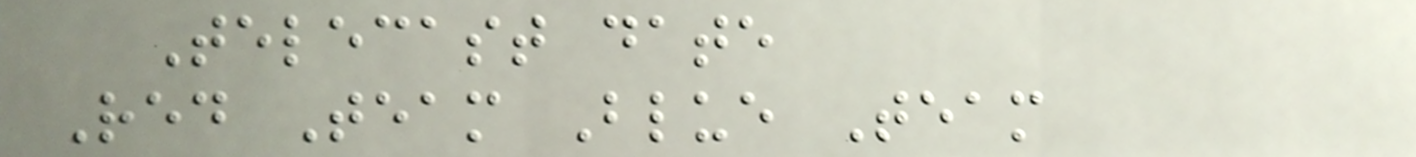Telecast date
Red Team Blue Team
